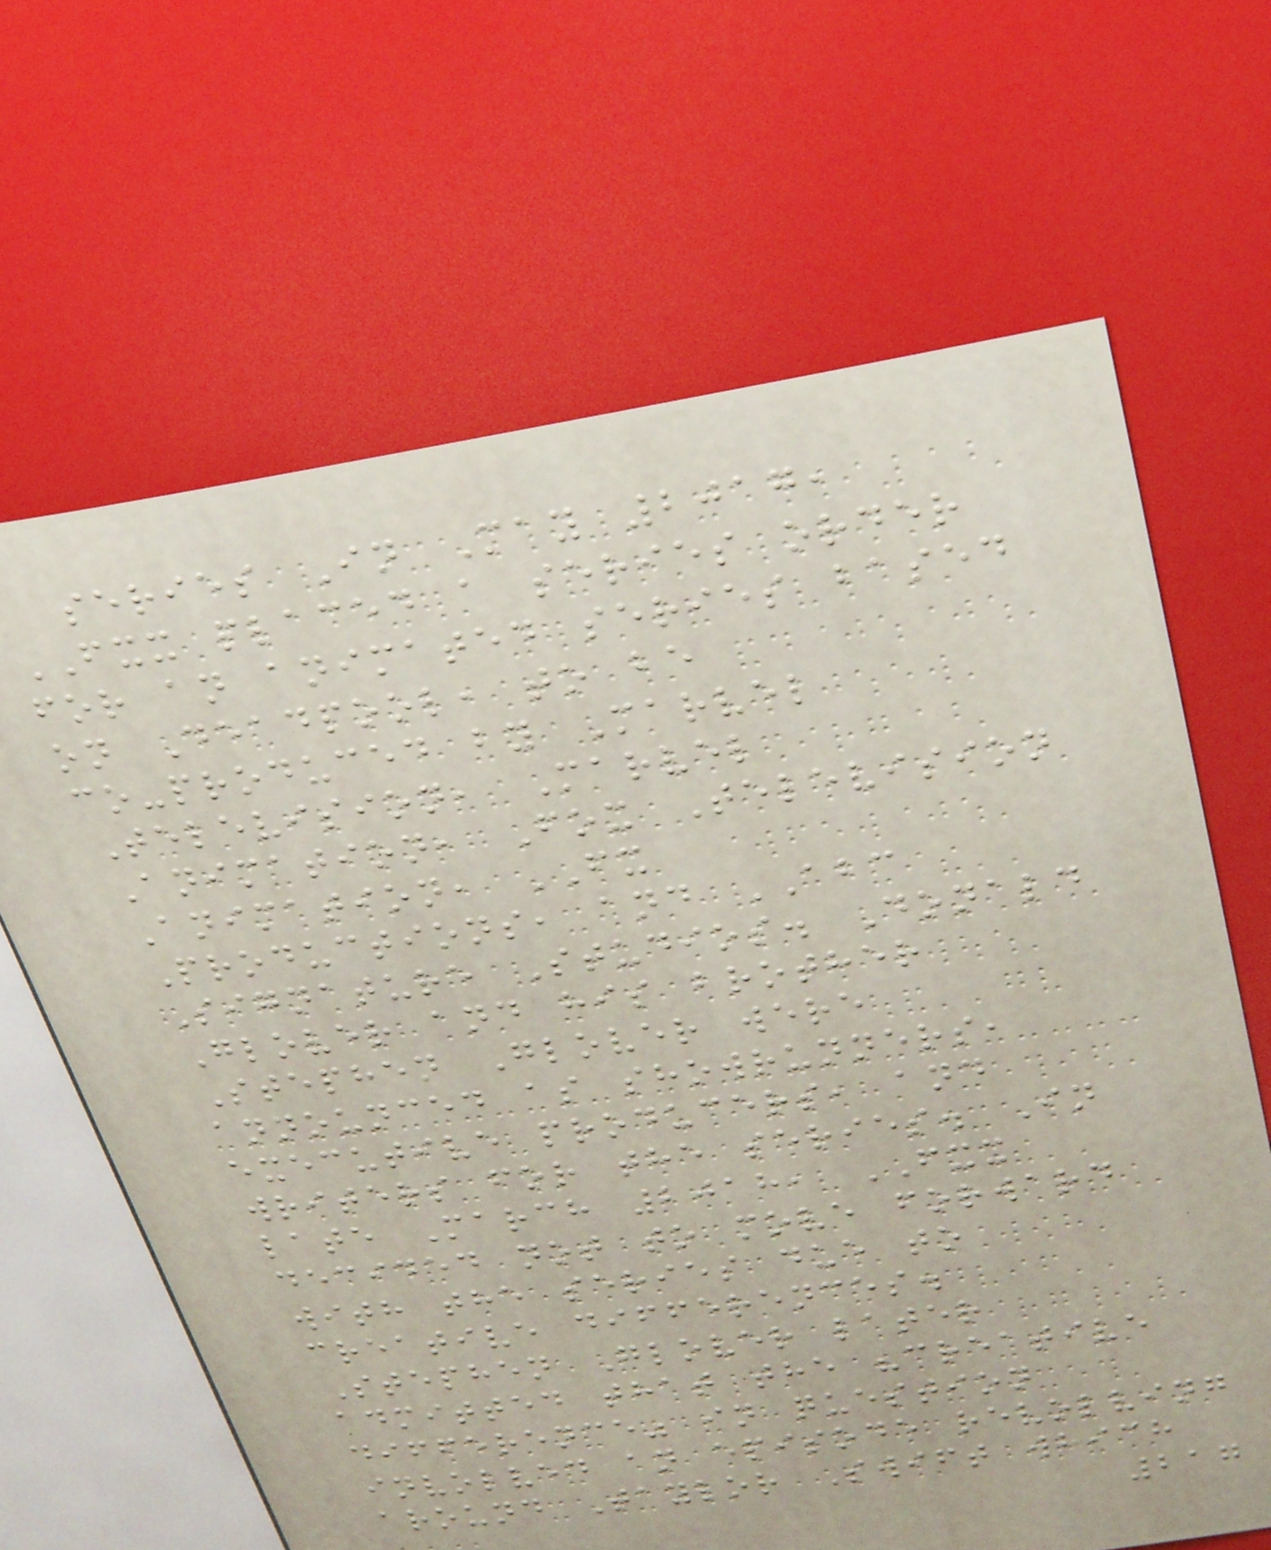series In May 2017,
FXX placed a series order
for an animated series based
on Deadpool, to be
co-produced by Marvel
Television, Marvel
Animation, Fox Television
Animation, FX
Productions, and ABC
Signature Studios. Donald
Glover and his brother
Stephen Glover were
announced as showrunners,
executive producers, and
writers for the series. In
late March 2018, FXX
decided not to move forward
with the series due to
creative differences.
Stephen Glover later
admitted that the "creative
difference" in question
involved an episode revolving
around Taylor Swift which
217
